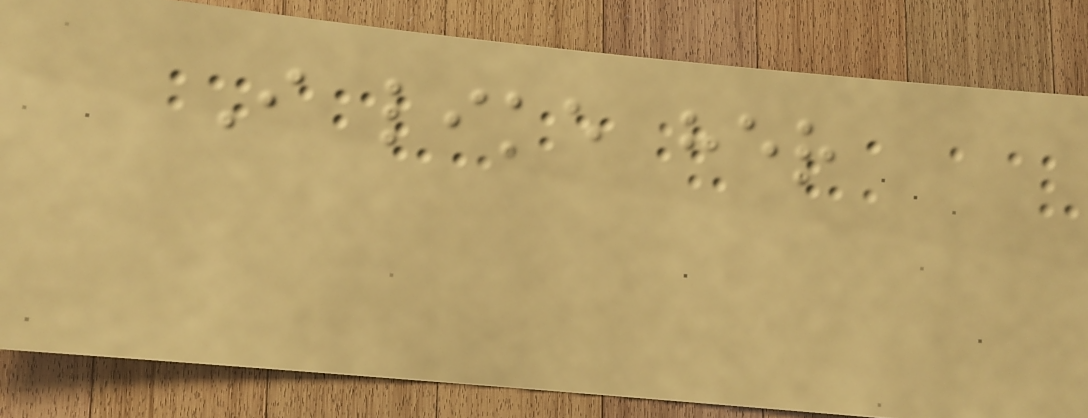I like her
